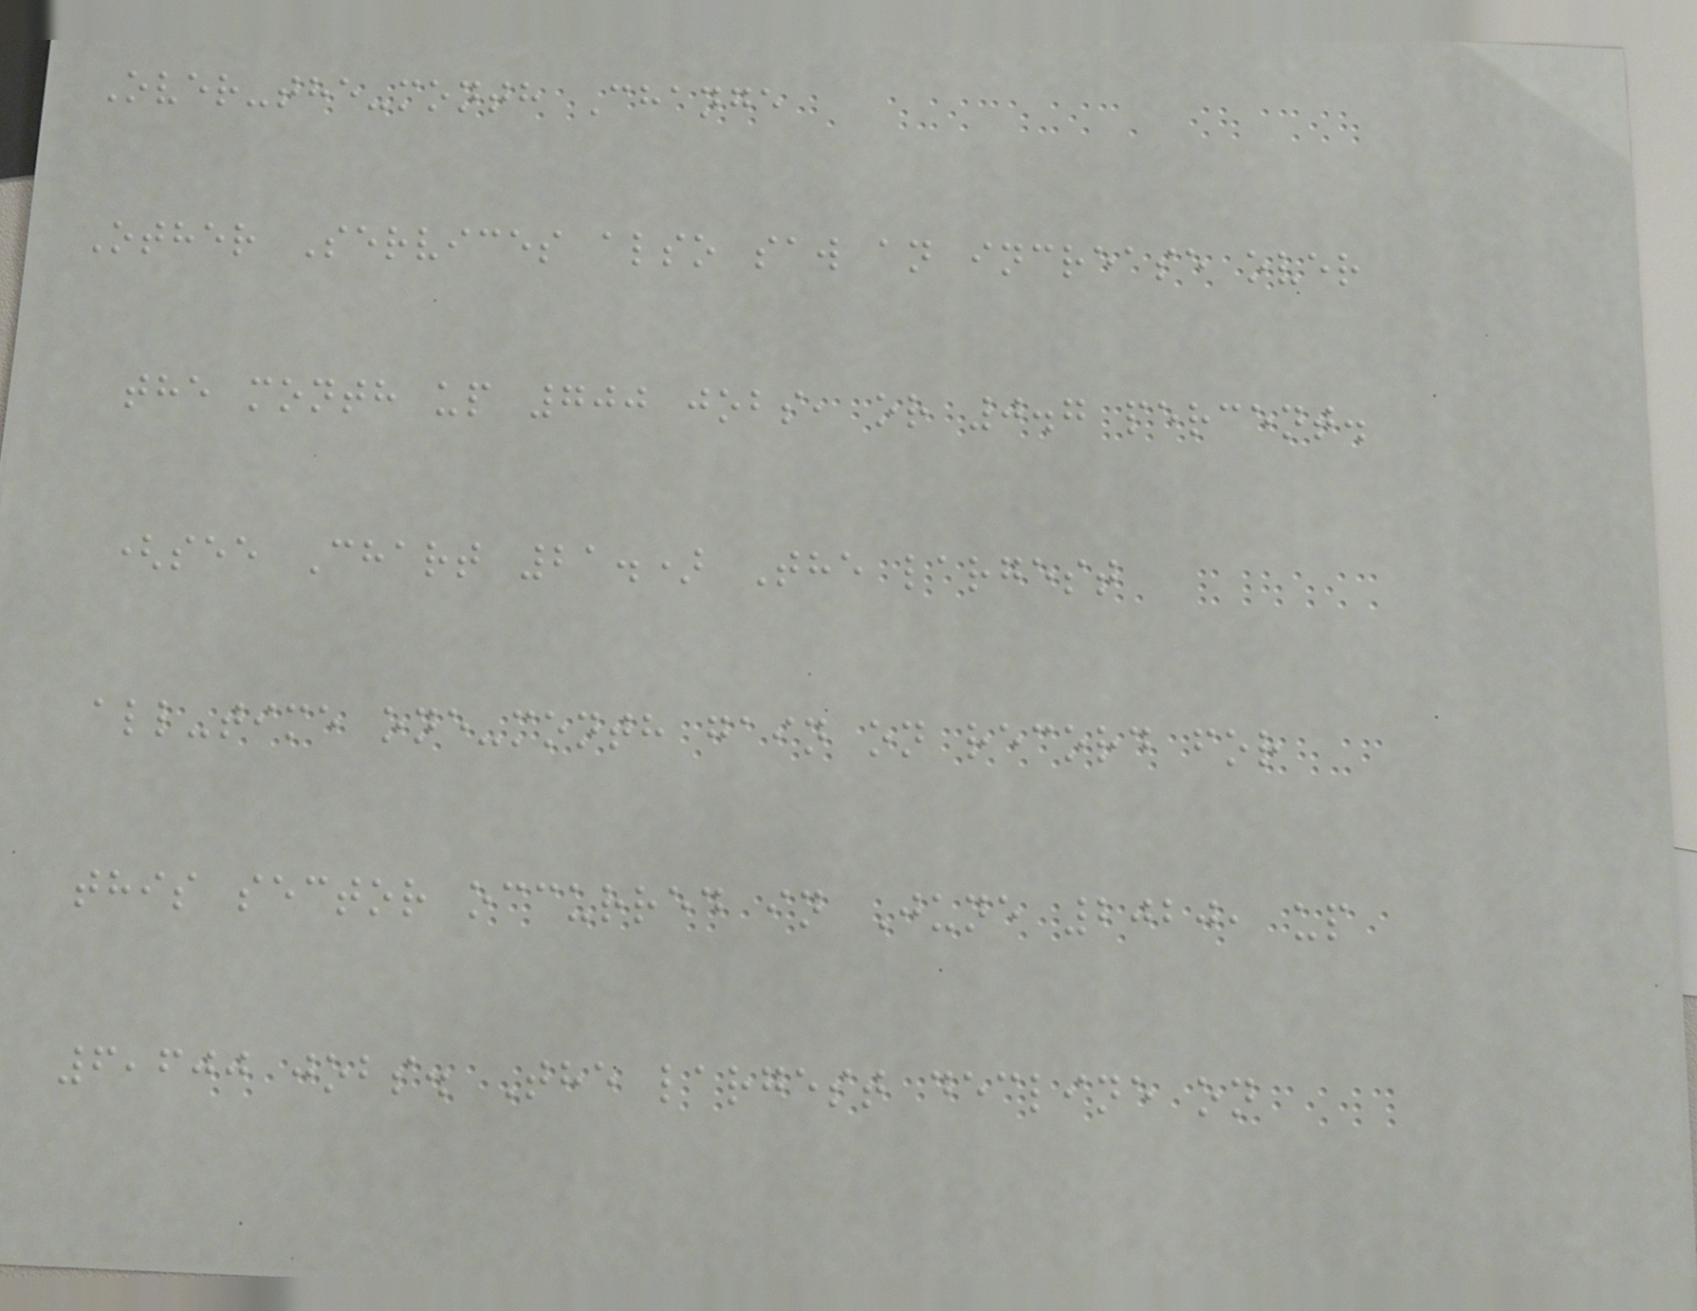Over-the-month Change
Other Services also saw an increase over
the month up 700 jobs, or 0.7 percent.
(see Chart 21.) The largest
all-time one-month gain on record for
this sector occurred in June 2020, up
6,600 jobs. The largest decline on
